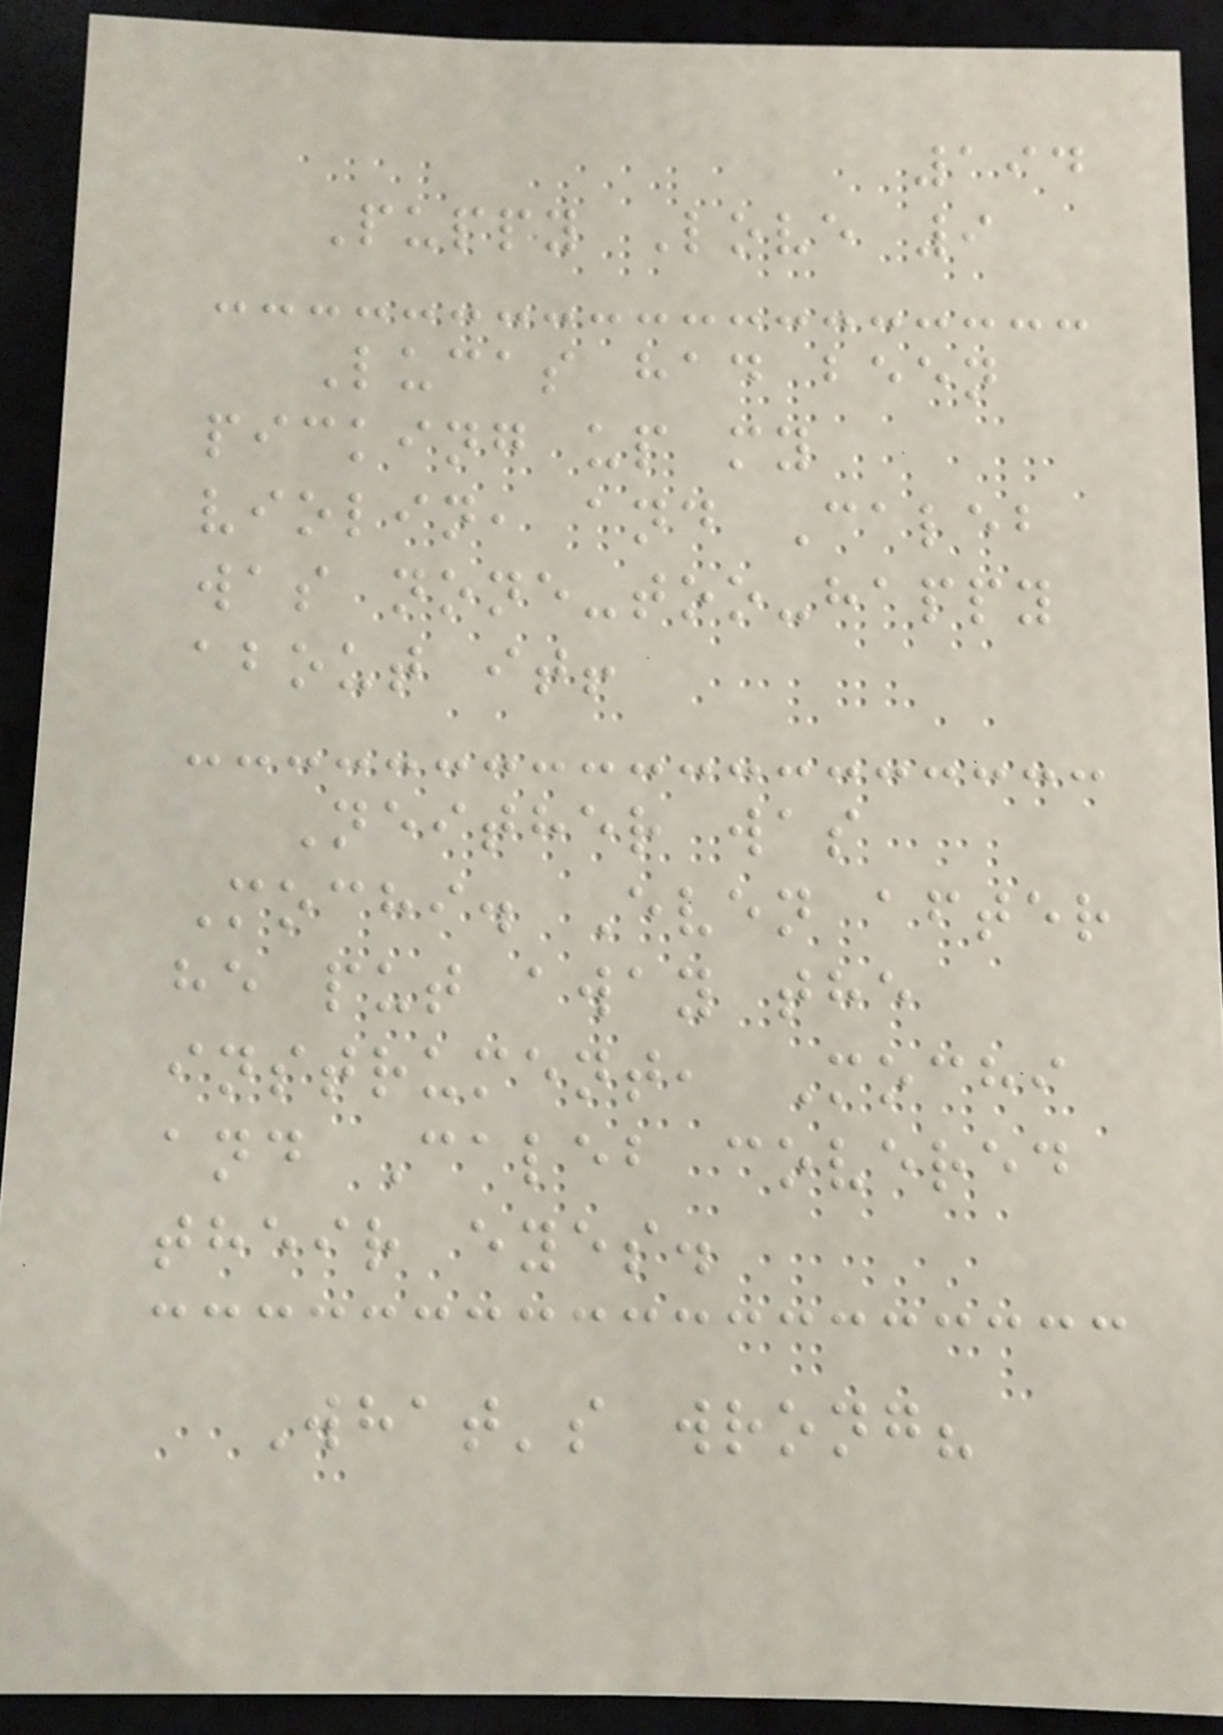194
Puppy Love 9
Lucas had been
picking up my
violin, and Caleb
was none-too-happy
about it!
Neither was
Mochi. Even after
he put away the
instrument, Mochi
and Caleb covered
their eyes.
What's wrong?
